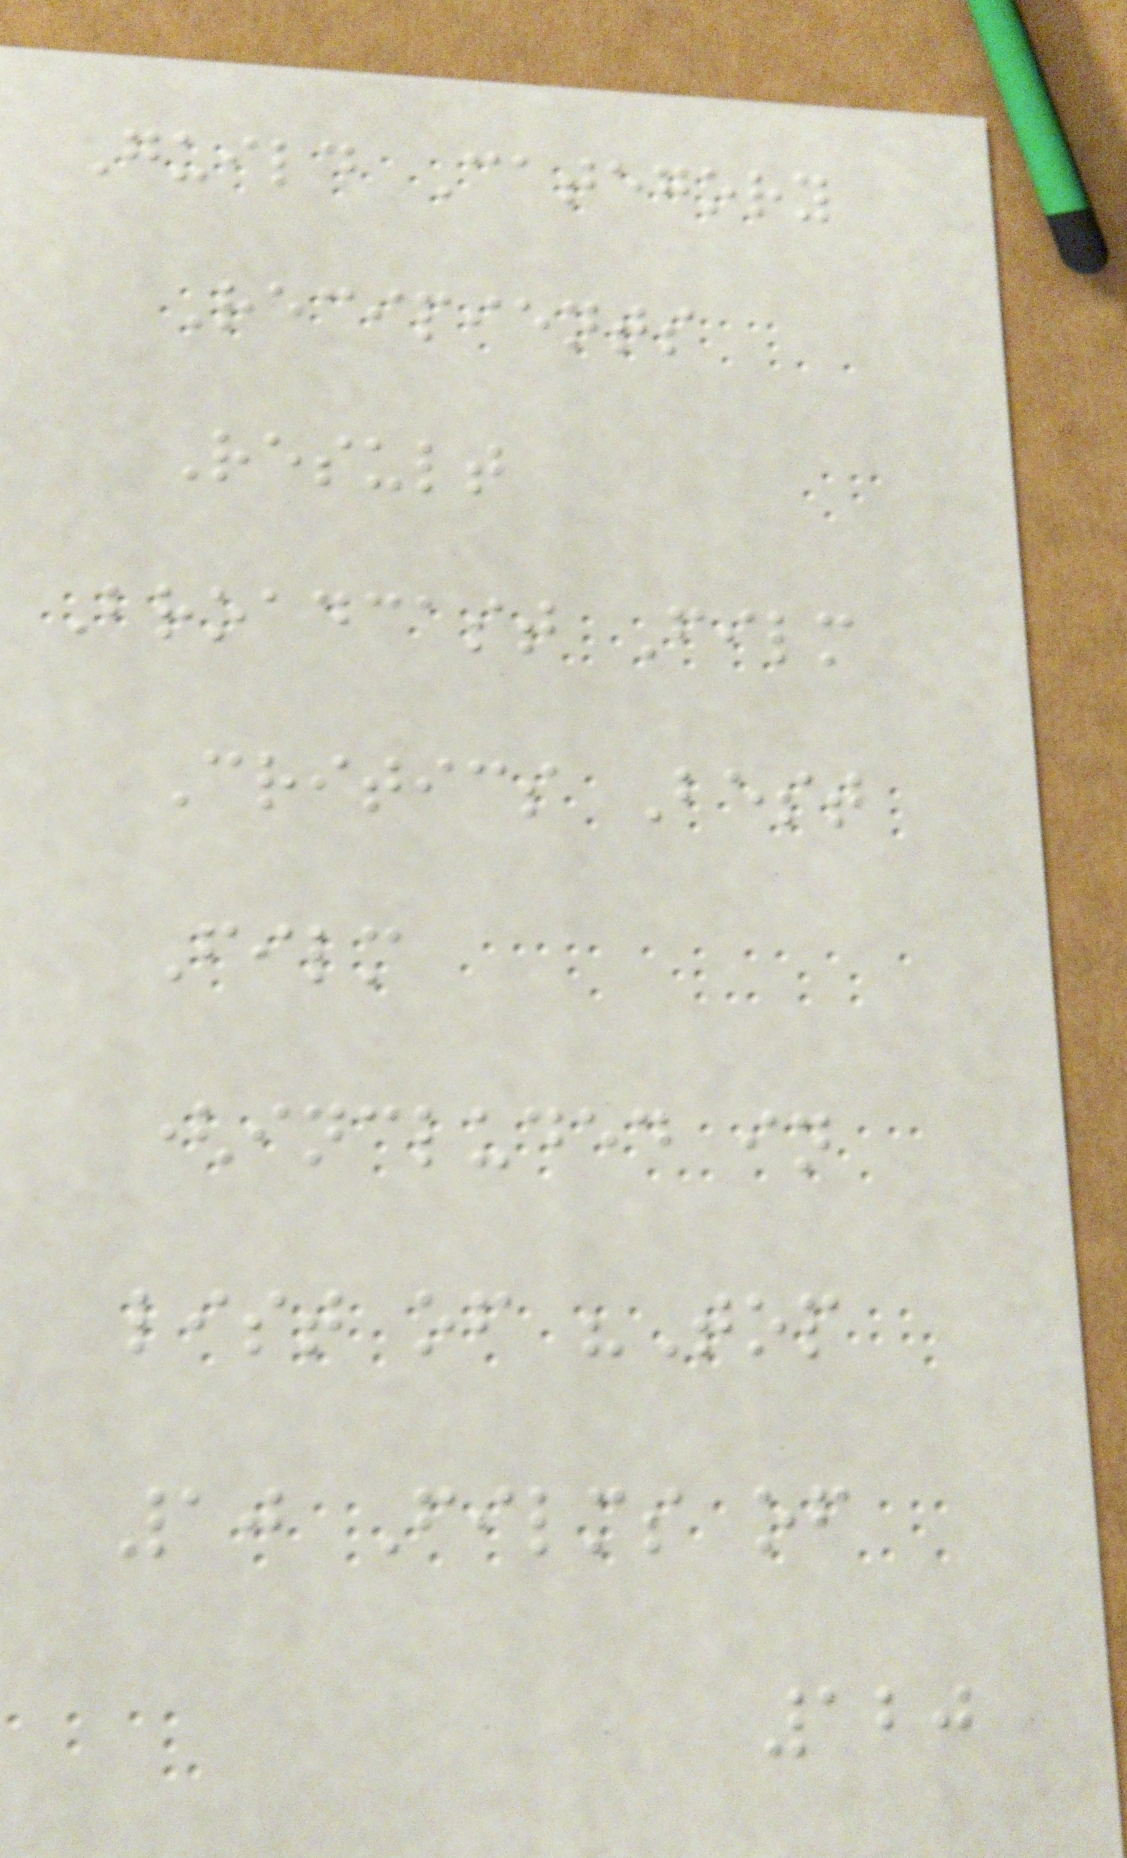Guild Category
Recipients
Result
Broadcast Film
Critics Best
Film
(included in
list of "Top
10 Films of
120
